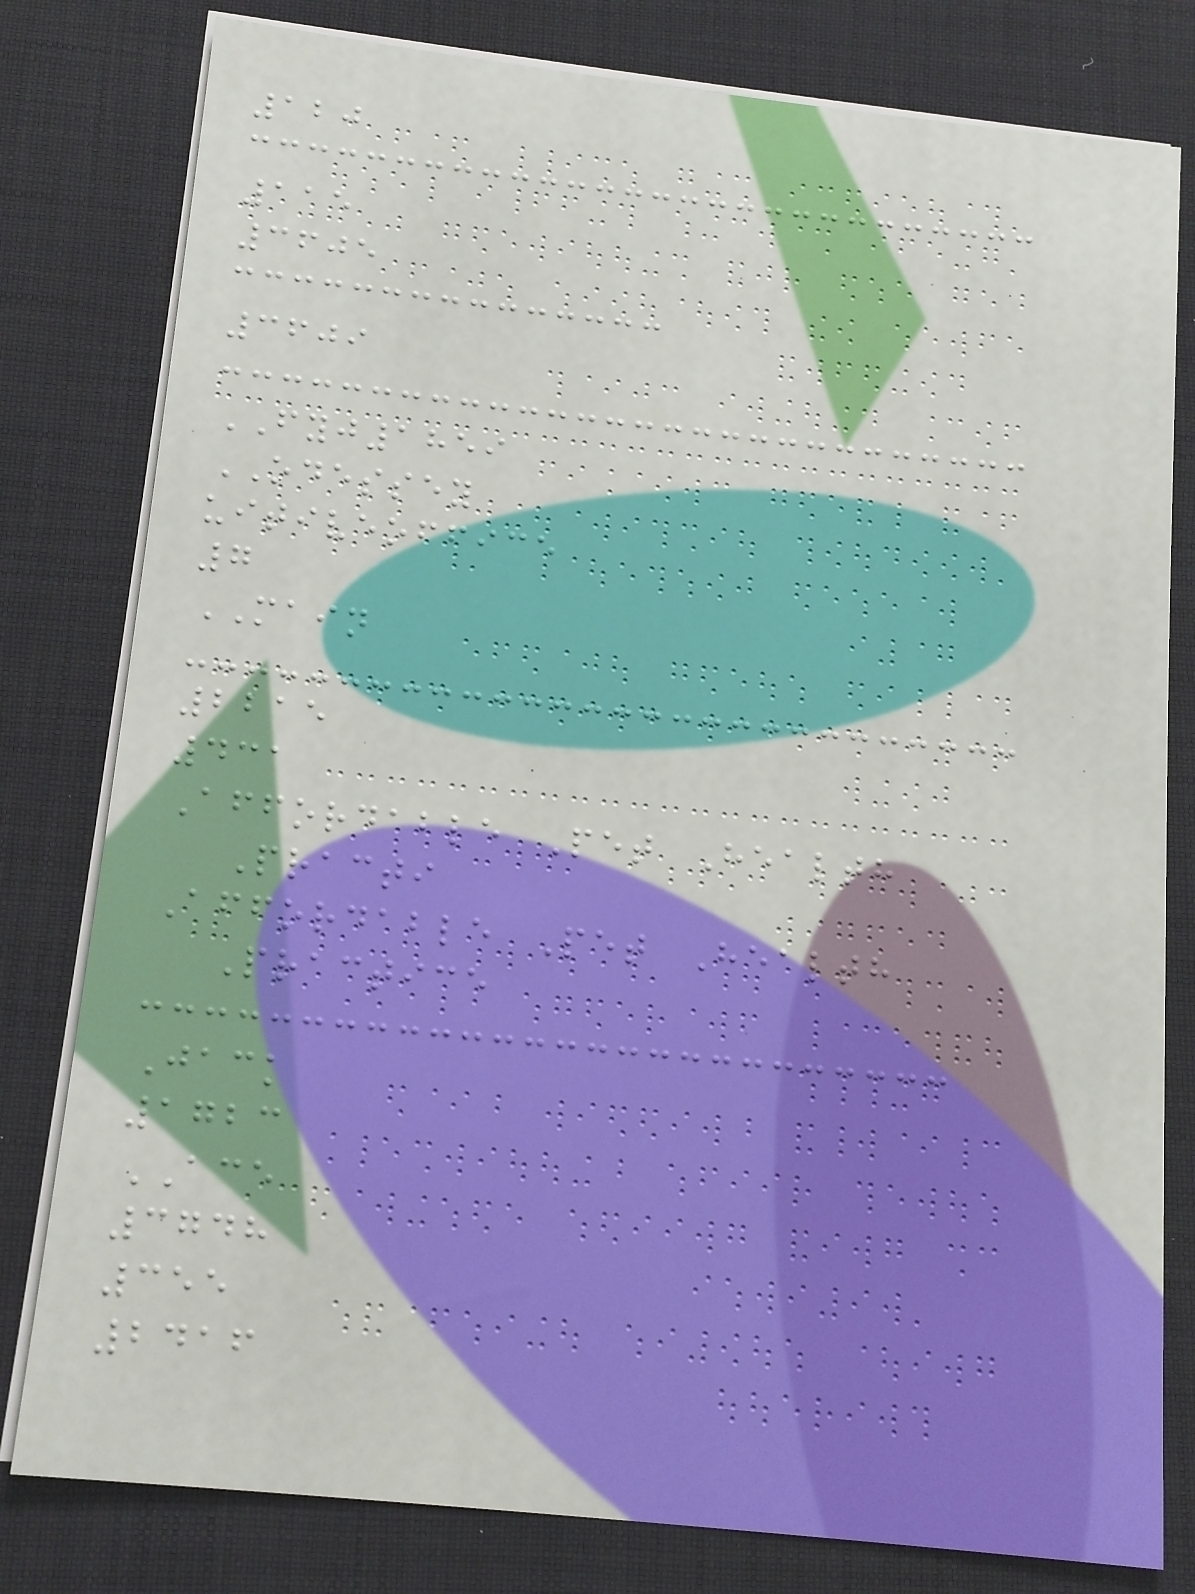120
115
3605
3609
FYJ1859
ODESSEY
uitiveoffice
7
MAIN
2215
431
Affordable Pet Health
Practi
Affordable Pet Health
Practice
Jack
1723
ACE
3748
355
2416
